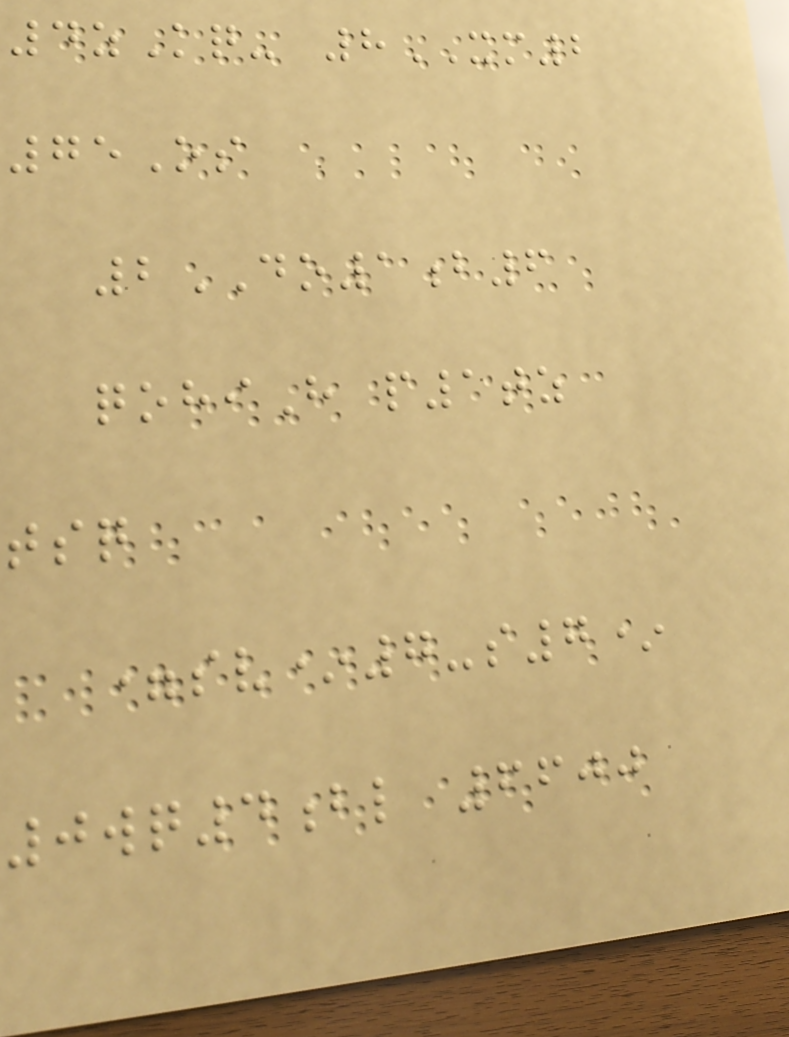4zKq- 8XM2
75Os
2DO1b6
qohiH p1tz
tsq
=sv*7-s7*
0wq4bl 6600
